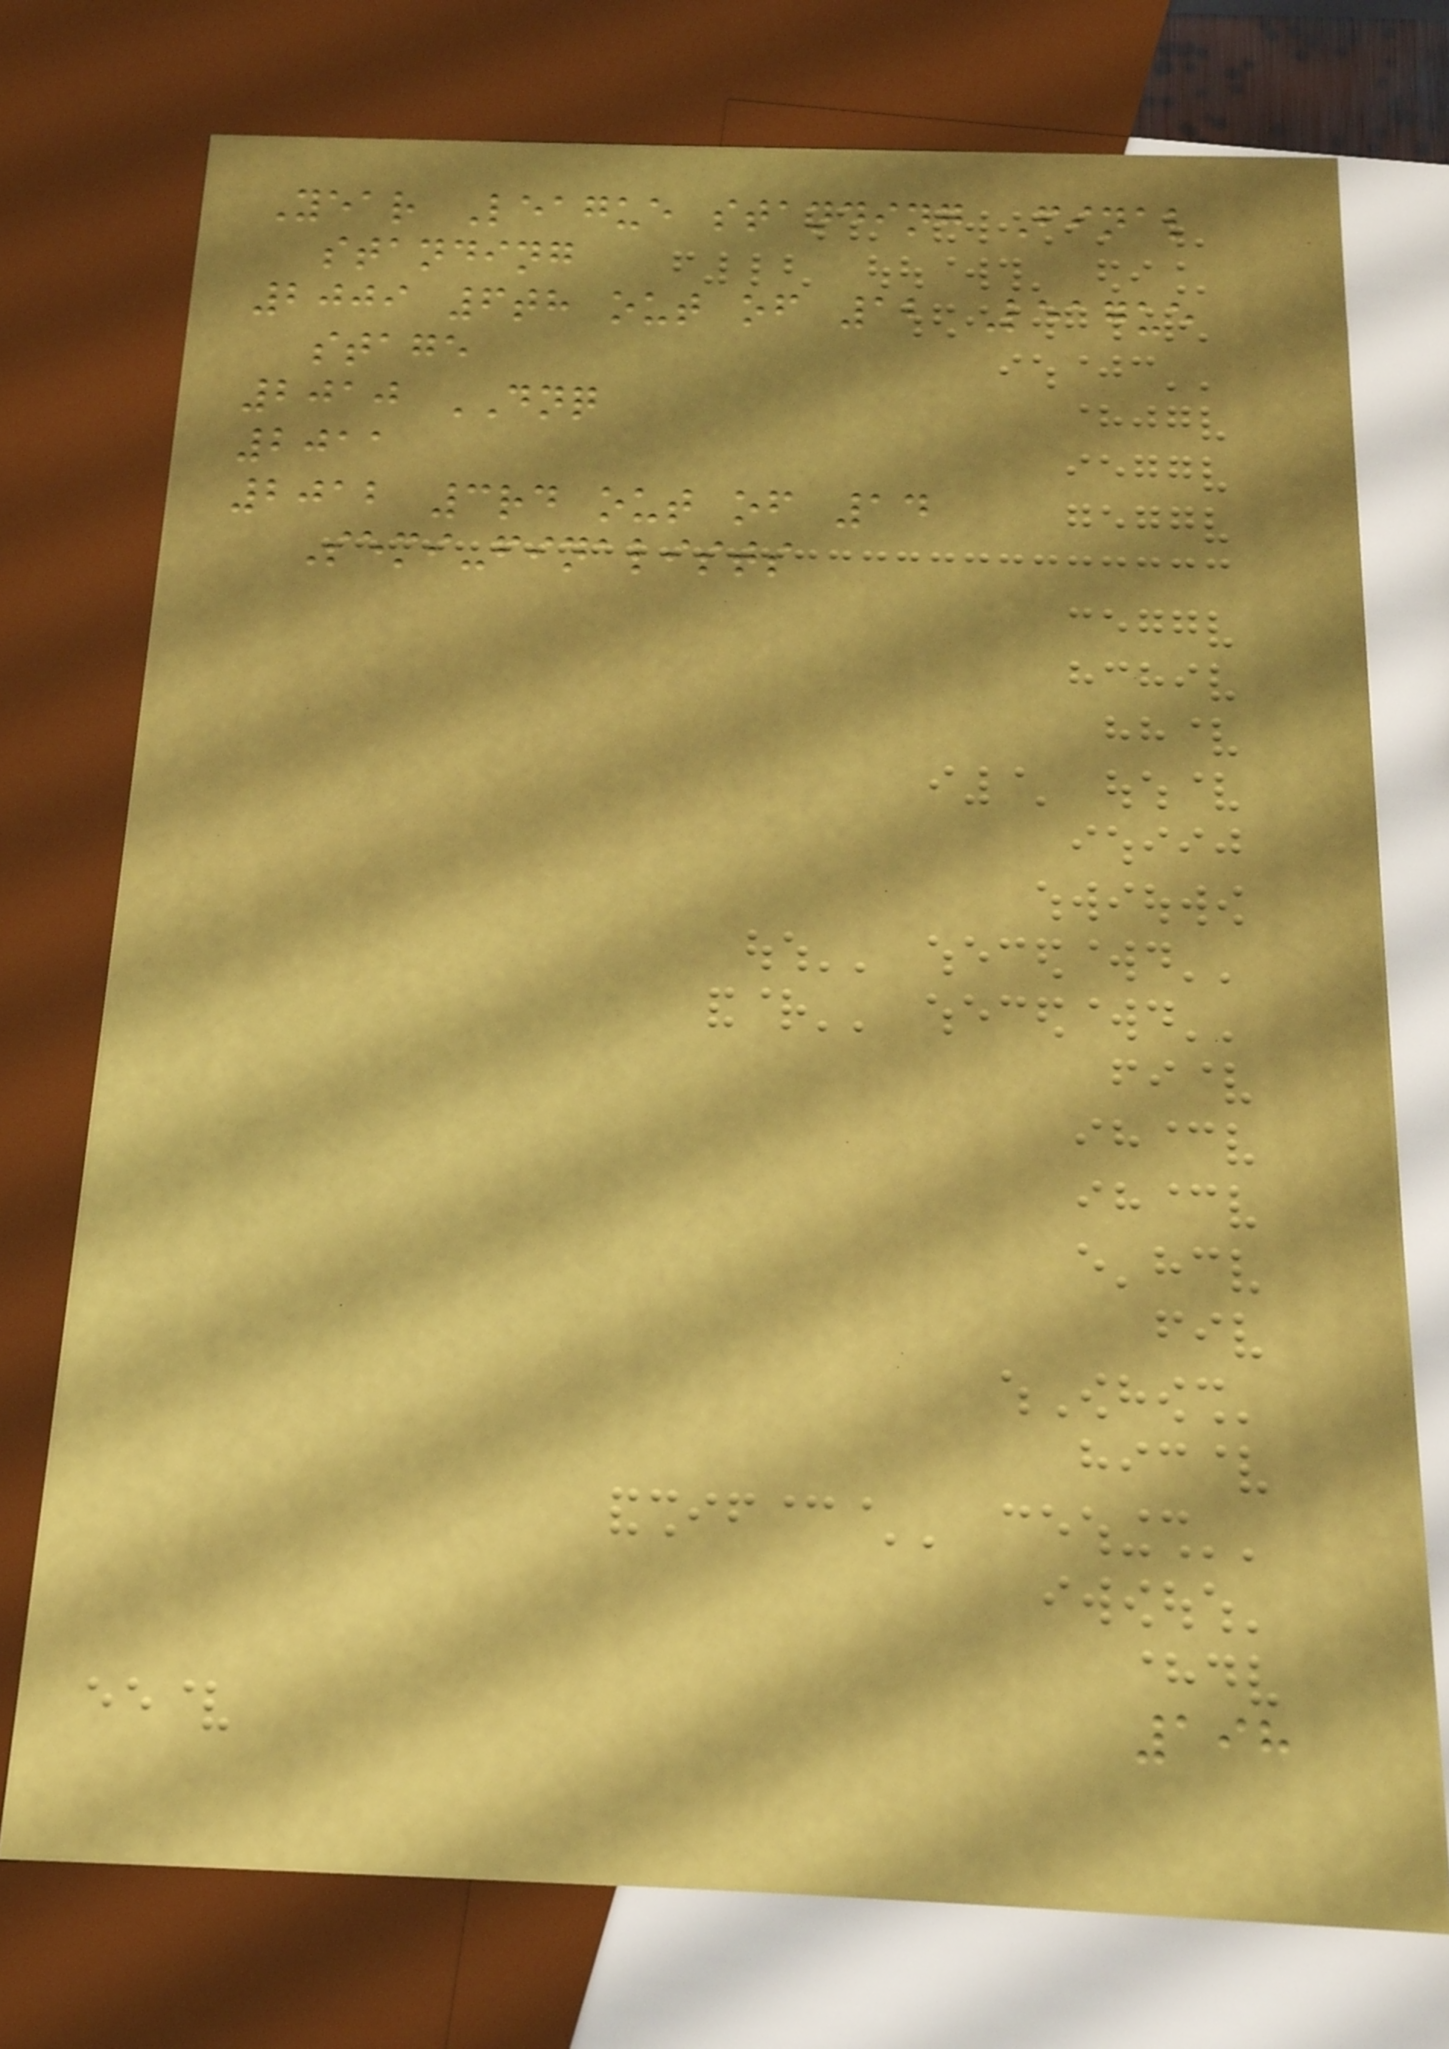Year League standing Final
standing
2009 6th out of 12 League
stage
2010 DNQ
2011
2012 3rd out of 14
Semi-finalists
198
